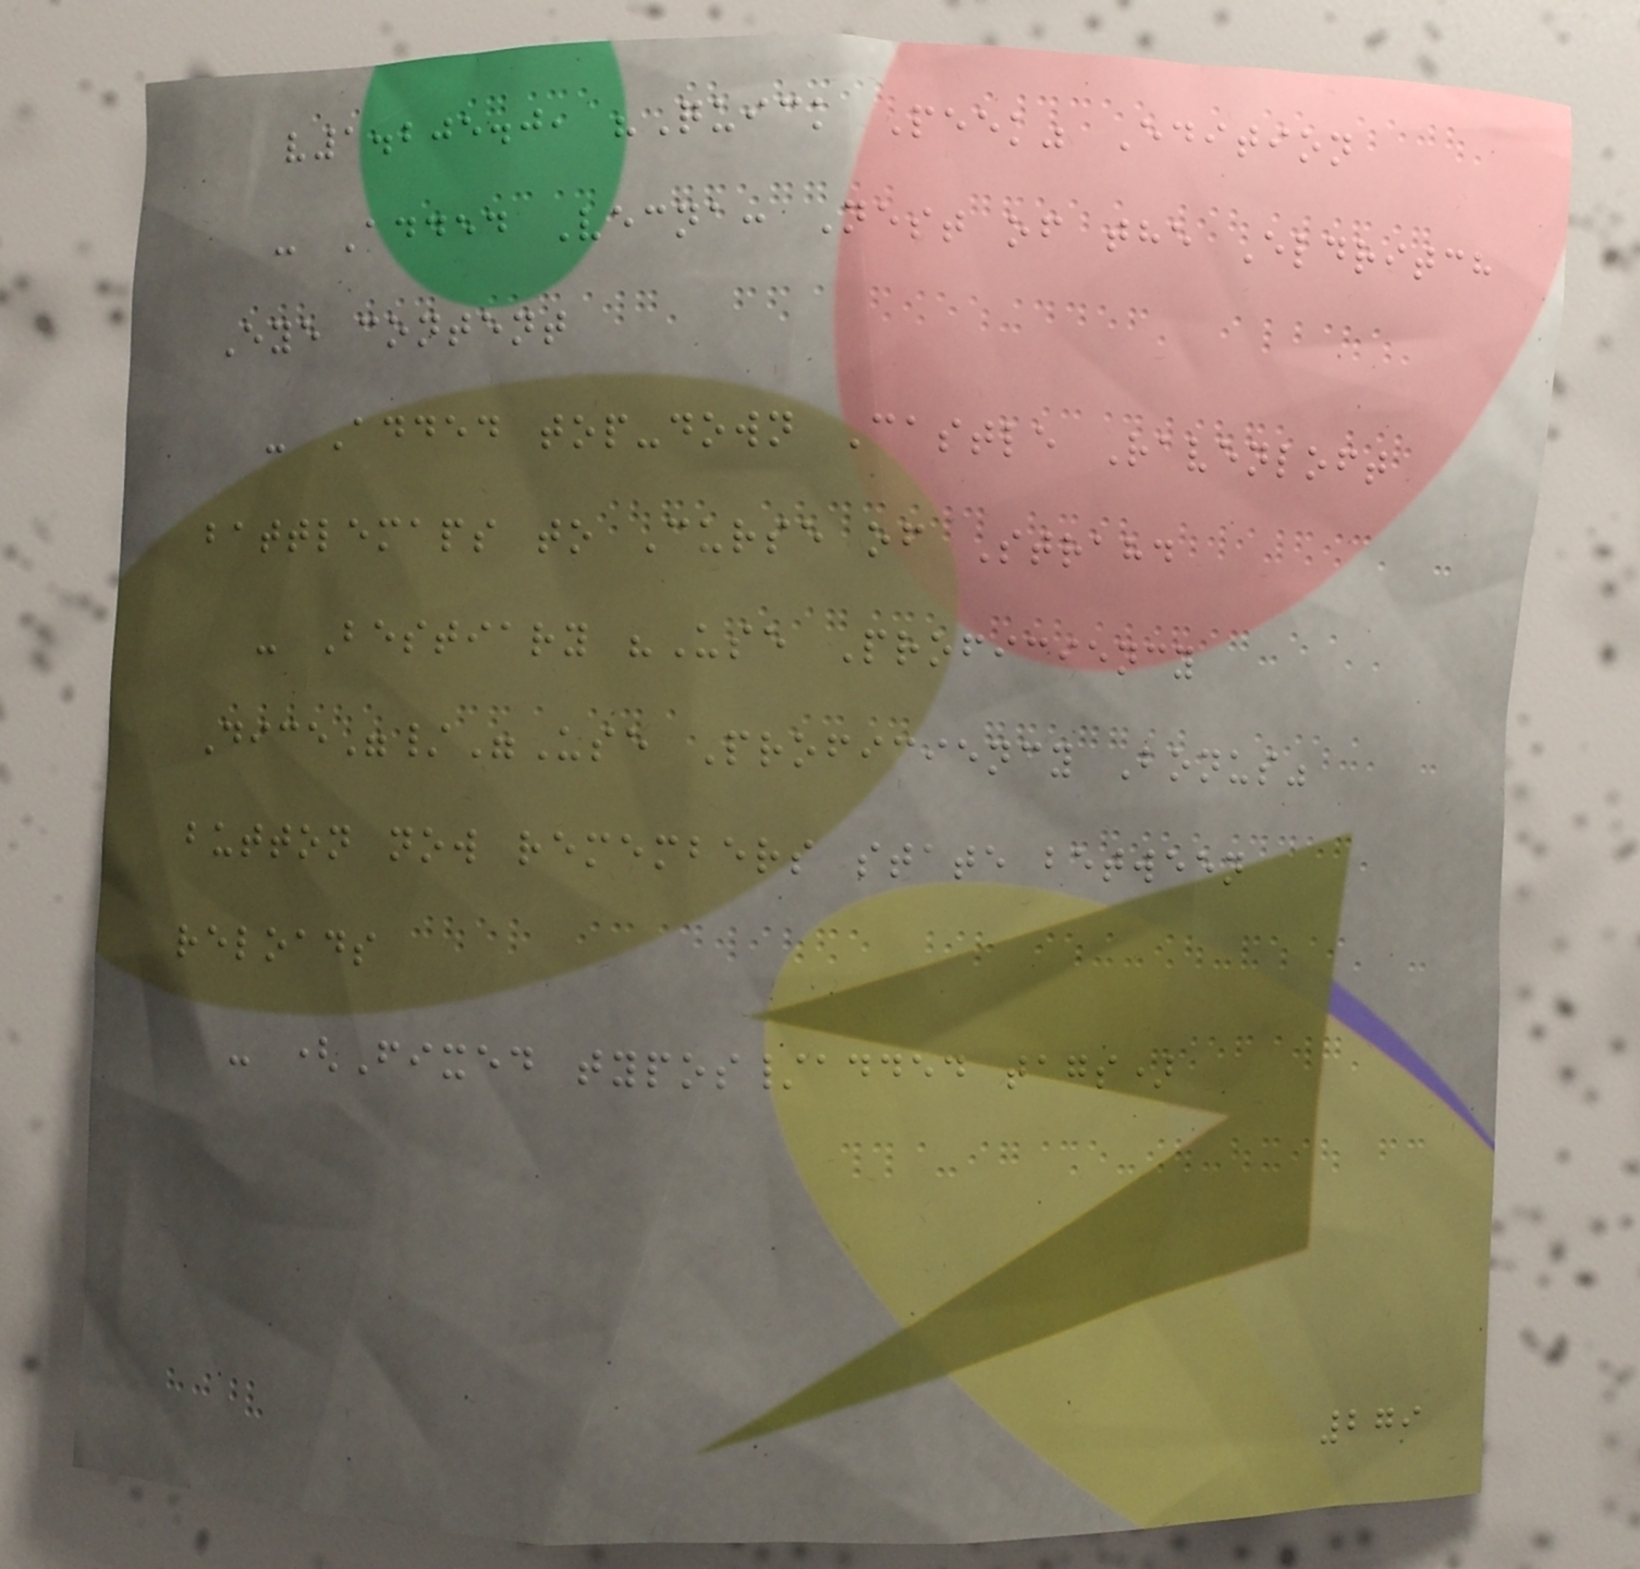v1.205.0, "Quick Peek" Edition
- Added Vecna: Nest of the Eldritch
Eye content
- Added top-down Castle Ravenloft
battlemaps to Curse of Strahd
- Bestiary "Use Proficiency
Dice"/"Use Proficiency Bonus"
button now remembers state between
reloads
- (Fixed typos/added tags)
279
